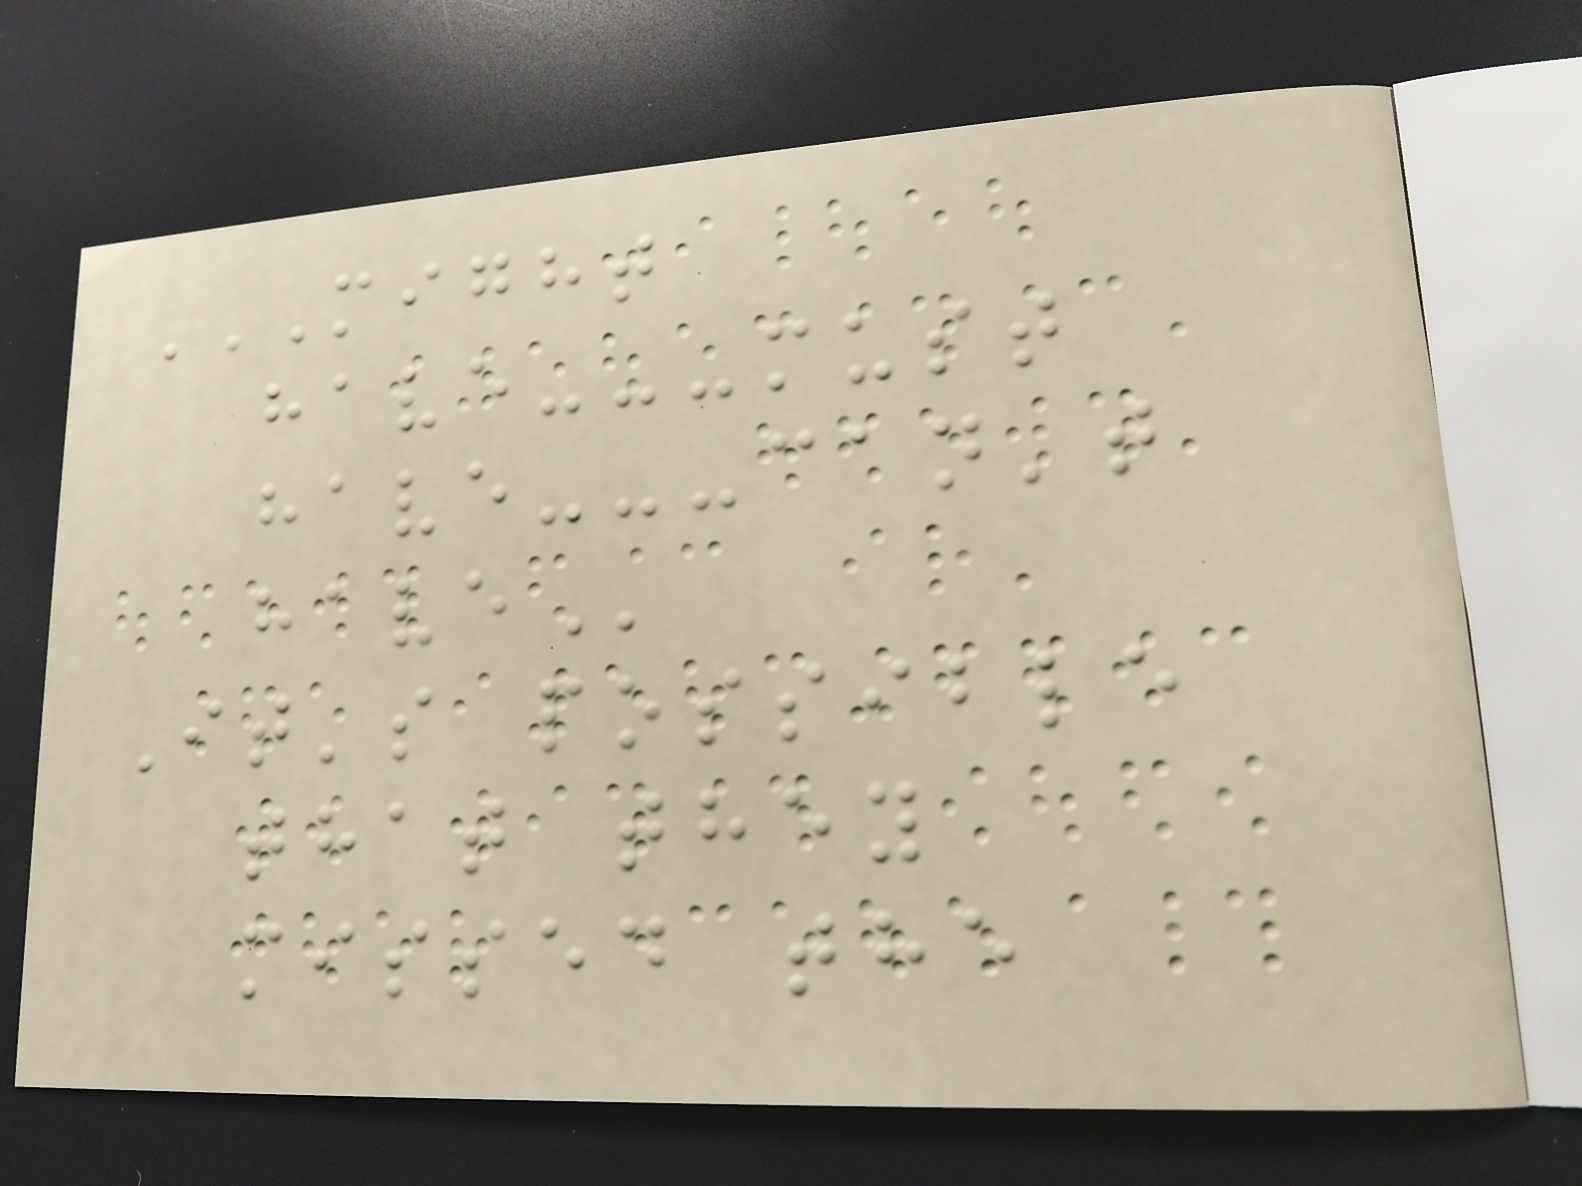MIGHT
HAVE---MUST
HAVE---CAN'T
HAVE
It's possible
that they
missed the
